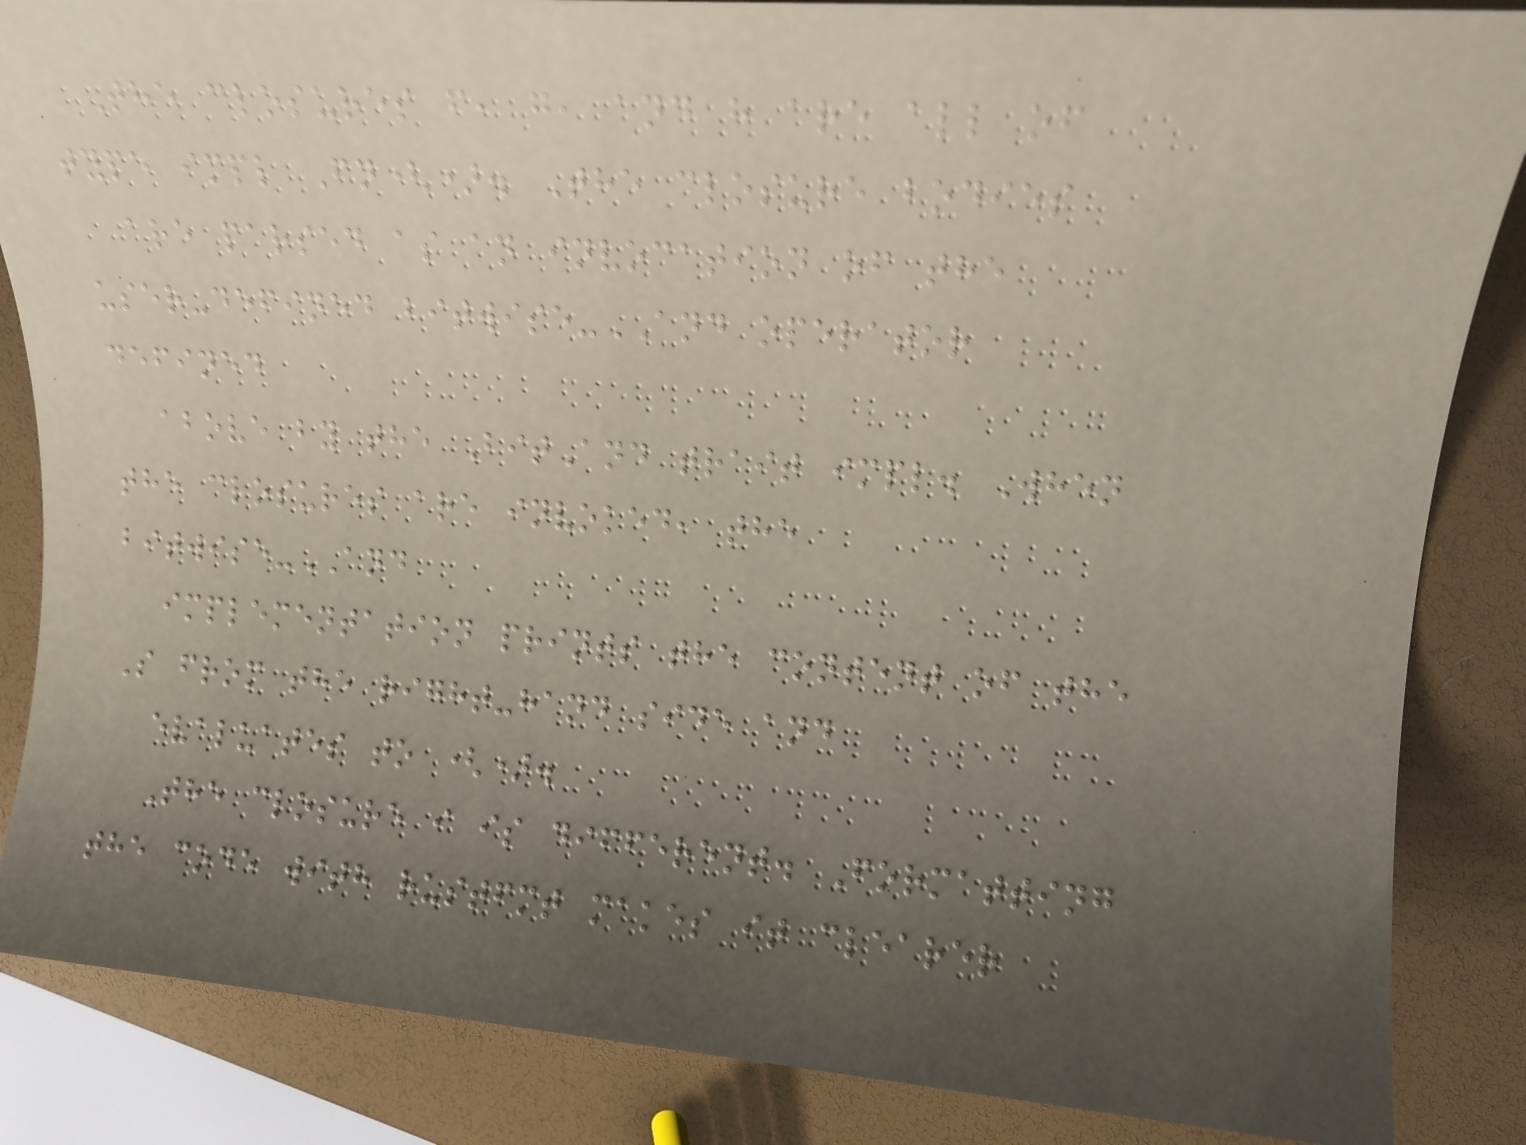The closures f, g, and h are all of
type impl Fn(). The closure bodies
are parsed as an invocation of the
user-defined bitwise-AND operator
defined
above by the BitAnd trait impl. When
the closures are invoked, the
bitwise-AND
implementation prints the content of the
S from the right-hand side and
evaluates to ().
The closure i is different. Formatting
the code with rustfmt makes it clearer
